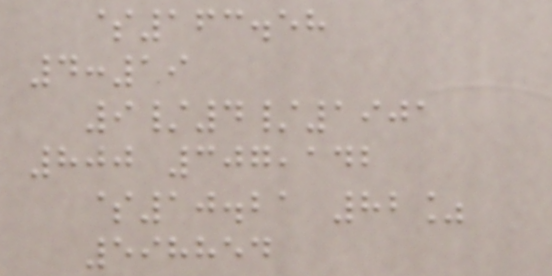$163.58
4:19
9/4/1901
800 307,142
$10.21 82%
598854
